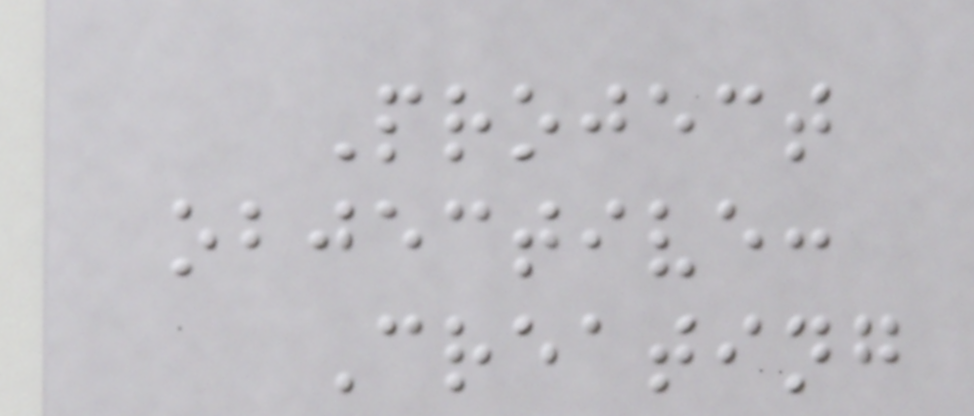Project
objective:
Creating
